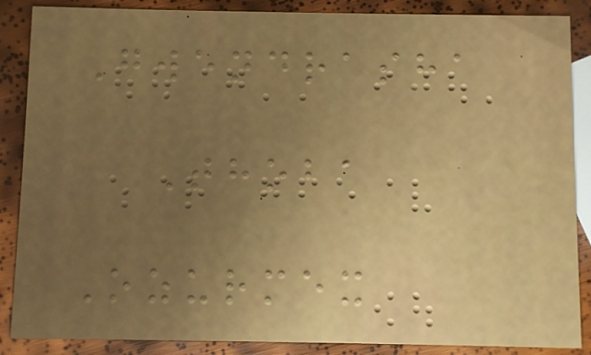Gwendrasha
Thoba
Ozurmex
